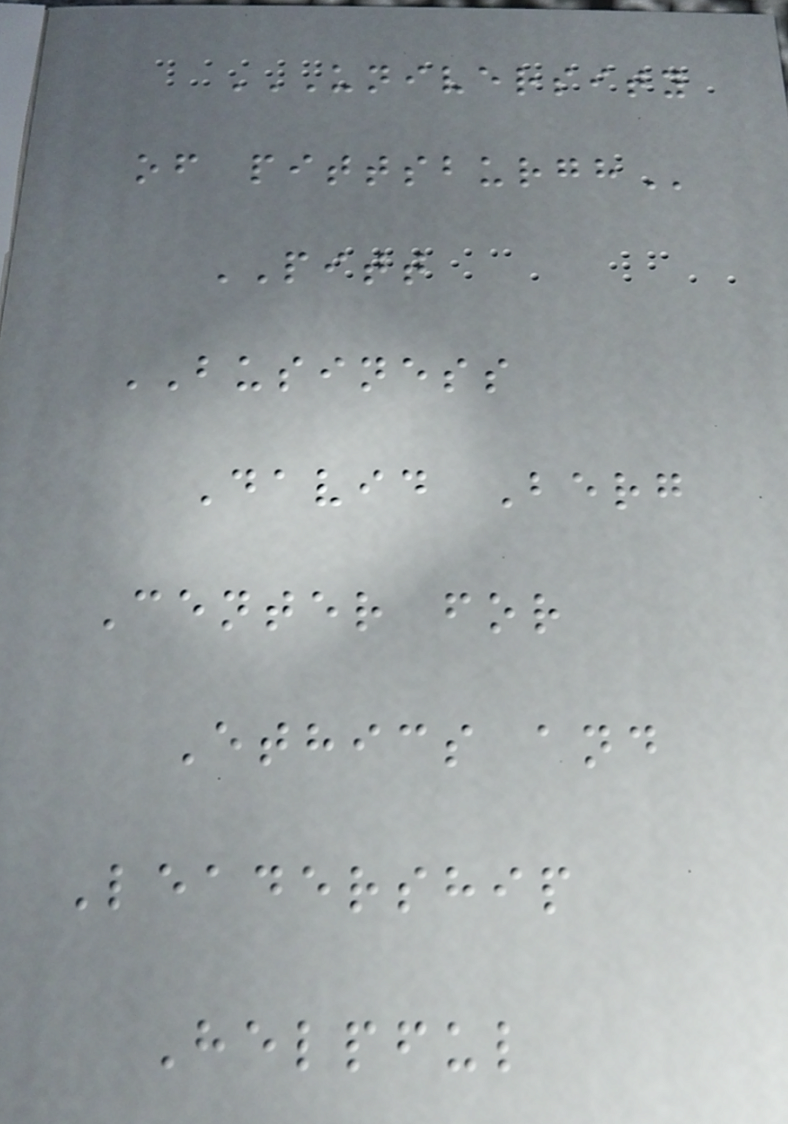UNIVERSITY
OF PITTSBURGH
PITT
BUSINESS
David Berg
Center for
Ethics and
Leadership
Helpful
